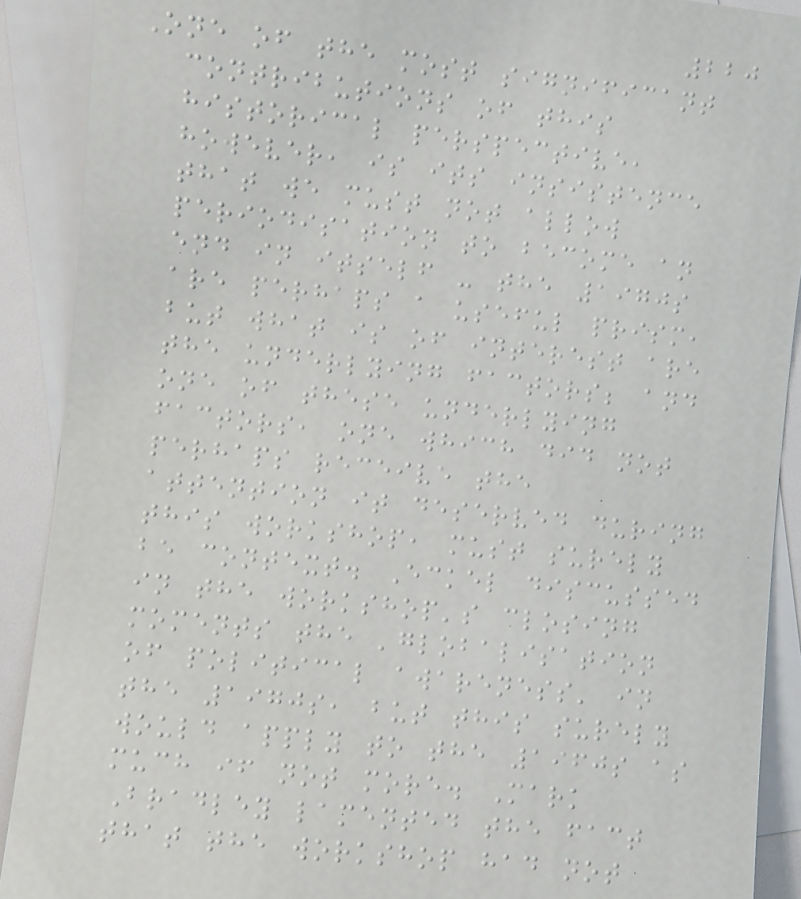220
One of the most significant
contributions of this
historical perspective,
however, is its insistence
that we must not allow
periodisation to become an
end in itself - the 1970s
are perhaps a useful prism,
but what is of interest are
the underlying factors; and
one of these underlying
factors, one which did not
perhaps receive the
attention it deserved during
this workshop, must surely
be context. Eckel discussed
in the workshop's closing
moments the 'globalisation
of political awareness' in
the 1970s, but this surely
would apply to the 1960s as
much if not more. Mark
Bradley lamented the fact
that the workshop had not
